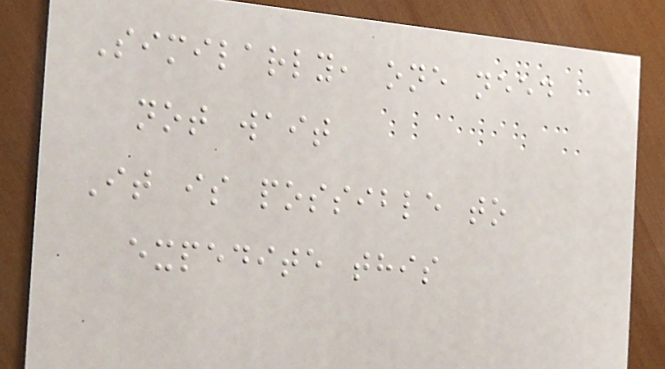Similarly, one need
not wait
It is possible to
expedite this
